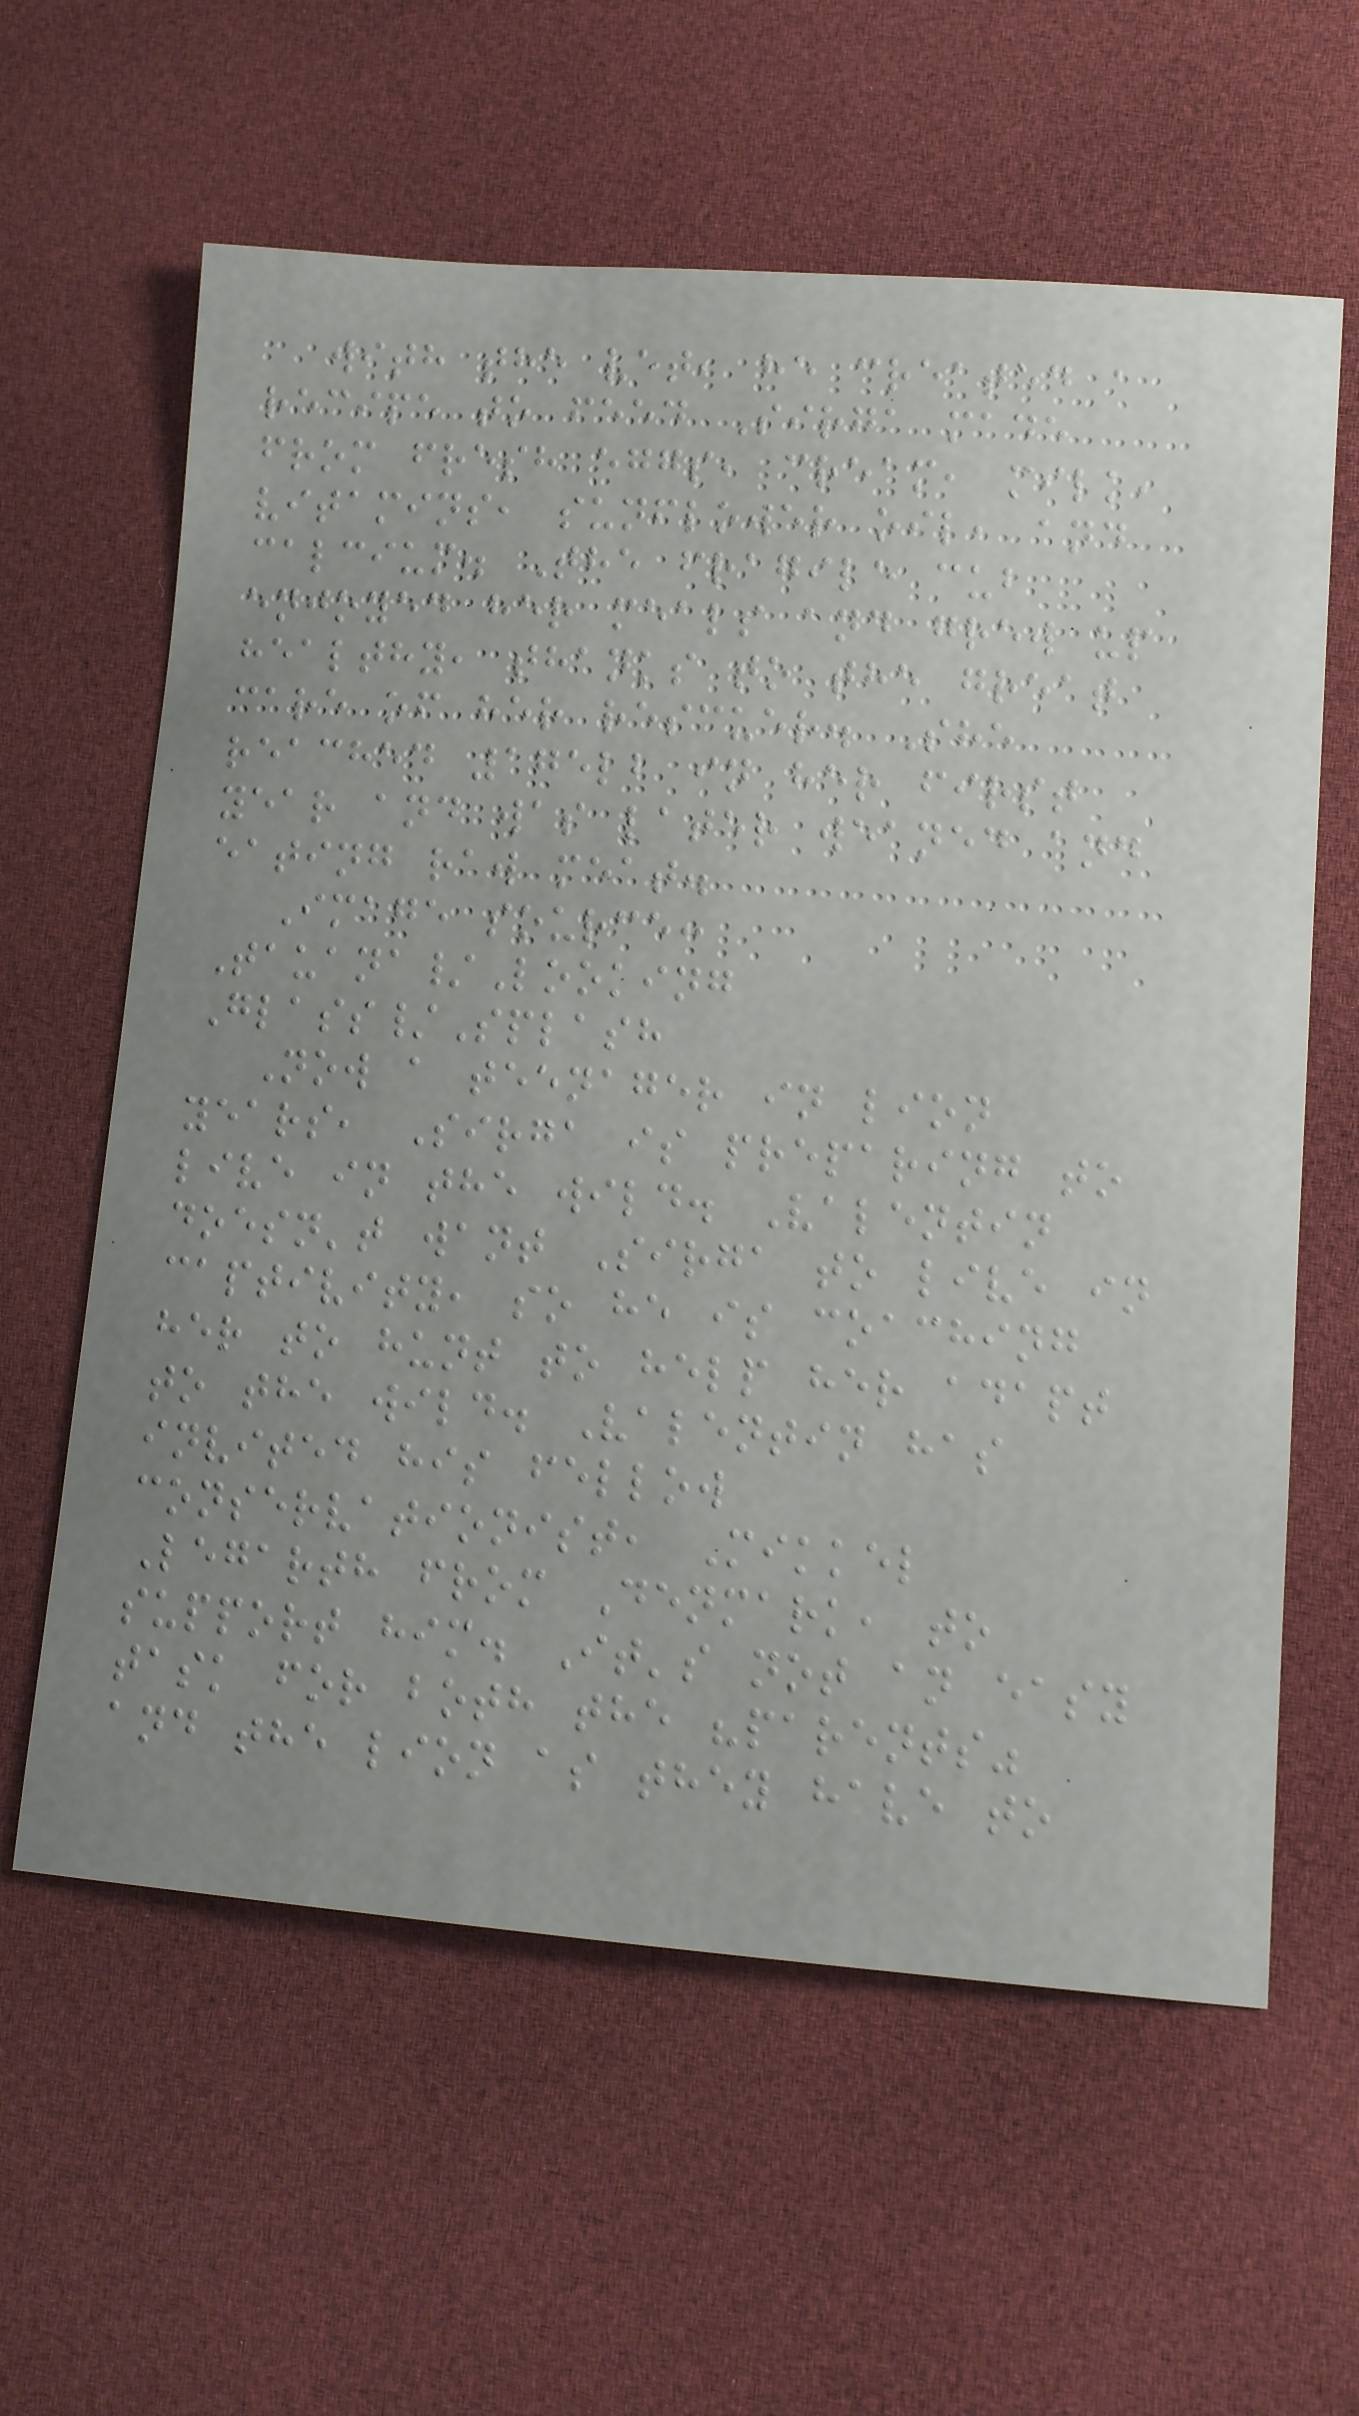with the vet, he created a
recipe to feed Sirga made
from fresh eggs, cream, milk,
vitamins, sunflower oil, and
calcium. The fragile cub
enjoyed her meals and grew up
healthy, thanks to the great
care of her rescuer. She
reached 175lb in her first
year and was later weaned and
eating raw meat.
Image source:
Tauana/Looking
Glass/Splash
Now a teenager in lion
years, Sirga is preparing to
live in the wild. Valentin
doesn't want Sirga to live in
captivity, so he is coaching
her to hunt to help her adapt
to the wild. Valentin has
invited his fellow
conservationist, Mikkel
Legarth from Denmark, to
support him. It's not an easy
task for both the "parents"
and the lion as they have to
